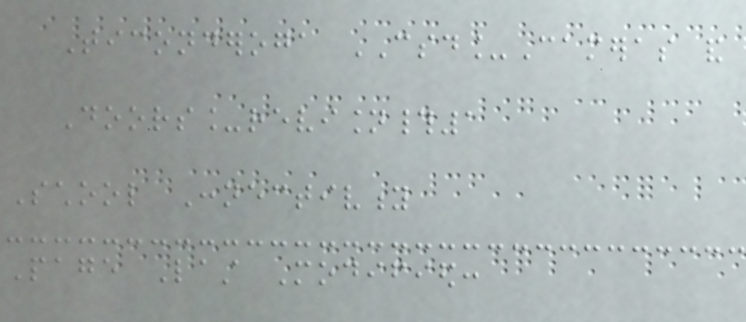Ticonderoga CSD_Cameras and
Doors_revision#1
School Connectivity
Page Last Modified:
